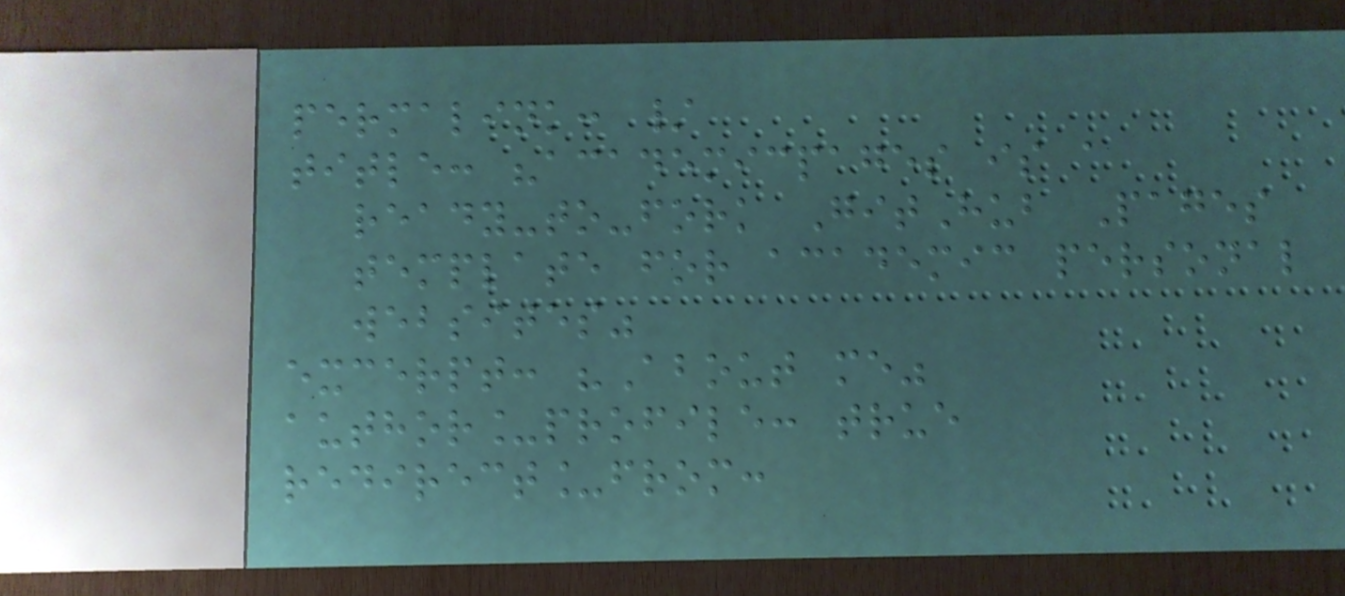permalink: /
title: "academicpages is a
ready-to-fork GitHub Pages
template for academic personal
websites"
excerpt: "About me"
author_profile: true
redirect_from:
